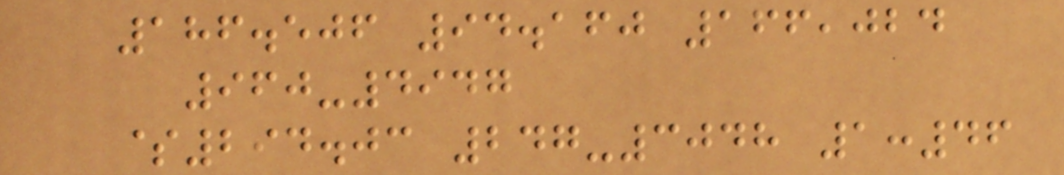186.506 94.160 166,024
960-4947
$294.03 247-3048 1:46
